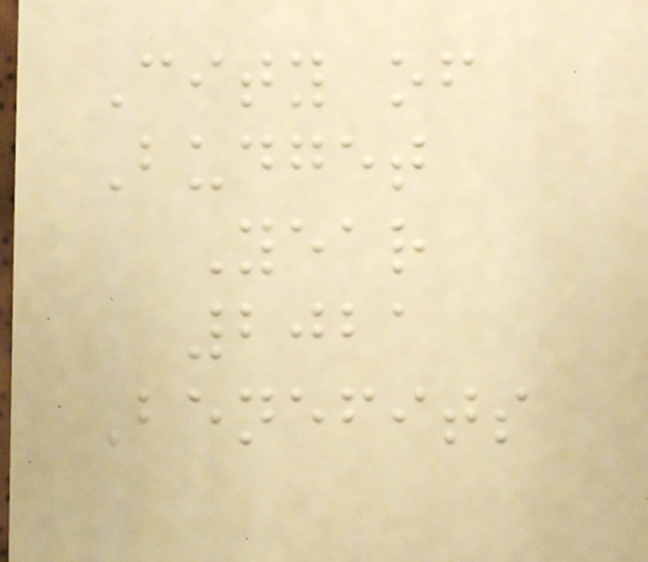City of
Budget
Year
2021
Benefits
